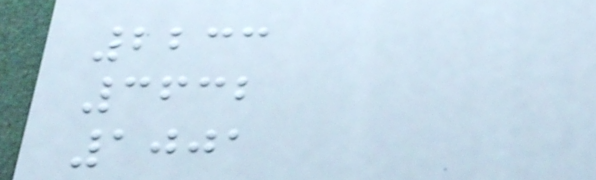2233
3632
1001
